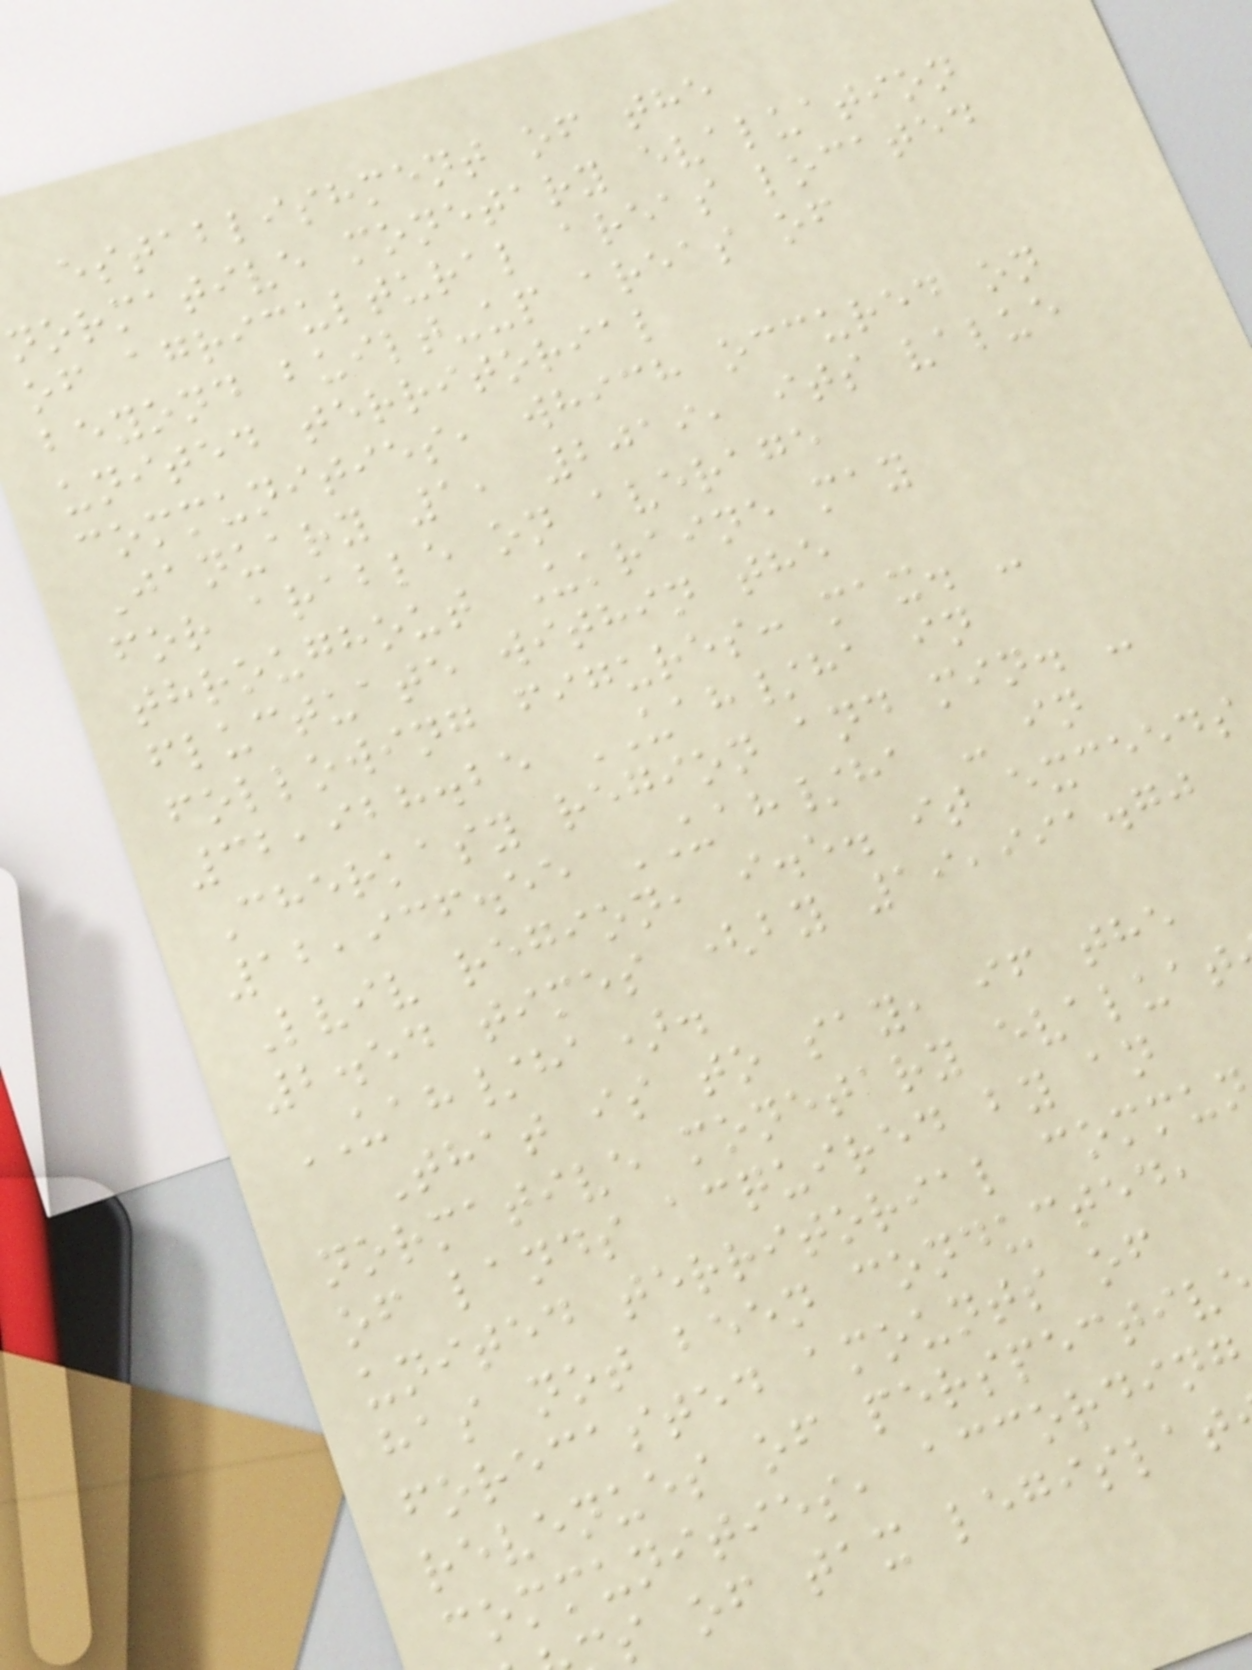establishment of the
normative monetary evaluation
of agricultural areas located
beyond built-up areas of
united territorial
communities, which occured on
January 1, 2019, its value
for arable on average
throughout Ukraine may
fluctuate within the
following figures: max. -
32,928.25 UAH/ha in
Cherkasy region and min. -
12,936.55 UAH/ha - in
Lviv region, i.e. it exceeds
2.54 times (by 19,991.70
UAH/ha).
That is to say, if the
normative monetary evaluat
of lands acquired by an
united territorial commu
has not been conducted,
forecasted amounts of
revenues of perspectiv
communities, according
s of tax legislat
